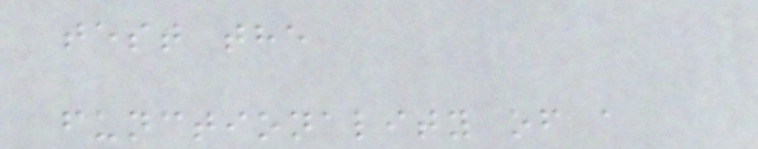test the
functionality of a
